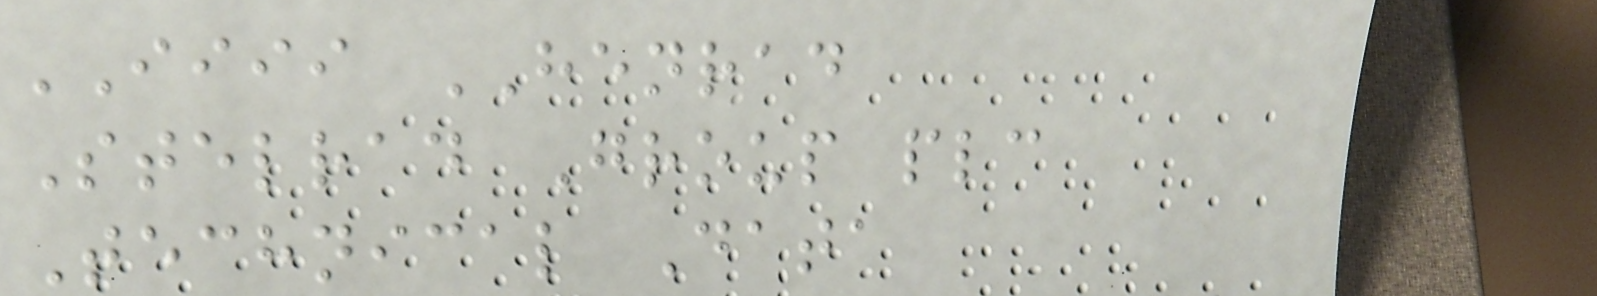IIII HENRAD
Stelrad Group plc
Technical Data
